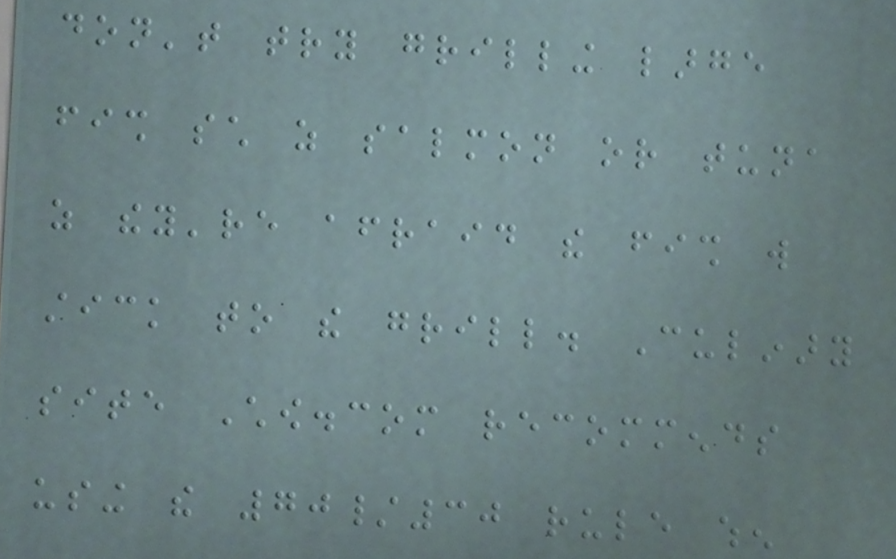don't try grilling large
fish such as salmon or tuna
as they're afraid the fish will
stick to the grill. Culinary
site Chow.com recommends
using the 70/30 rule when
